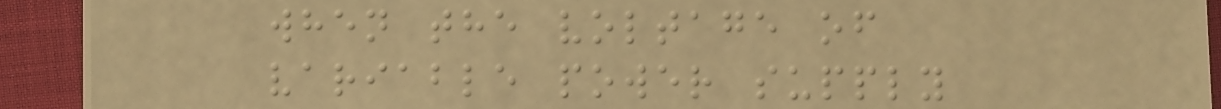when the voltage of
variable power supply
